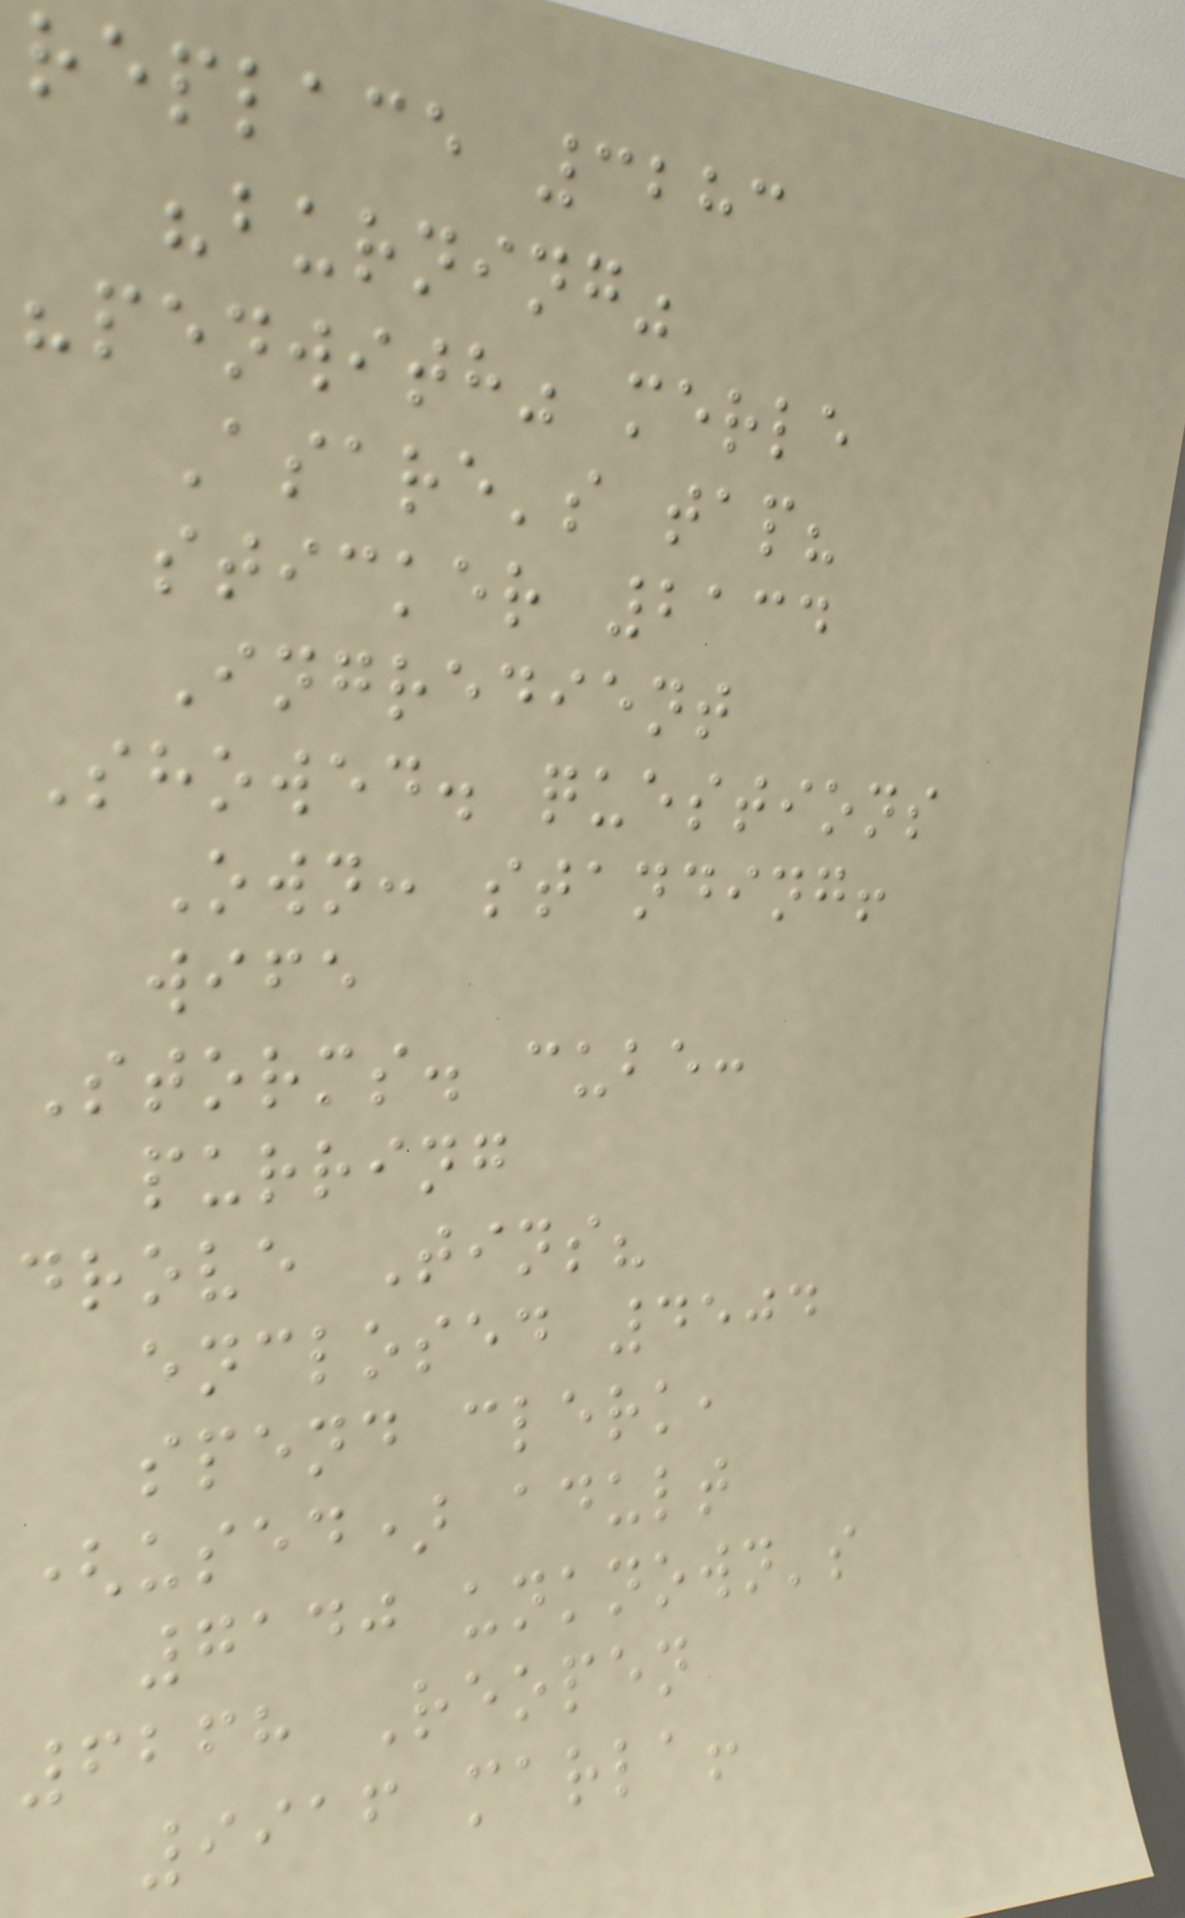replace 3283
"burning"
"penwith" merle
Asare's tap?
sticker 2134
Ingredient
Showed. questions
Own: standing!
wife
Storms. cube:
purring
drove Tins?
enclosed 4504
spend clerk,
(used) adult
7140 unknown's
6268 Reopen
9916 marla!
